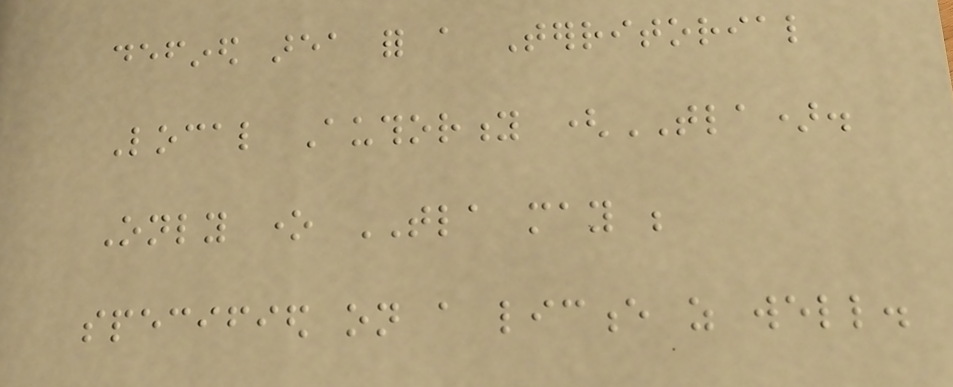defined area for a Territorial
Local Authority (TLA).
Only one TLA may be
specified on a licence as well.
